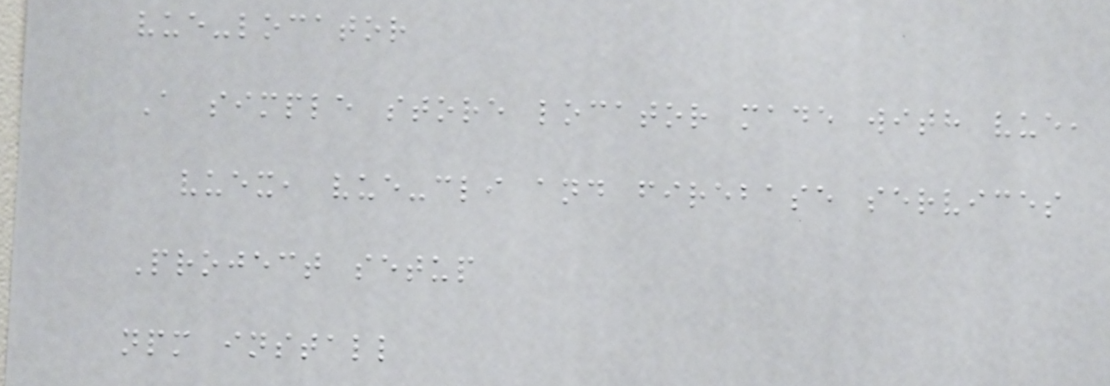vue-locator
A simple store locator made with vue,
vuex, vue-cli and firebase services
Project setup
npm install
